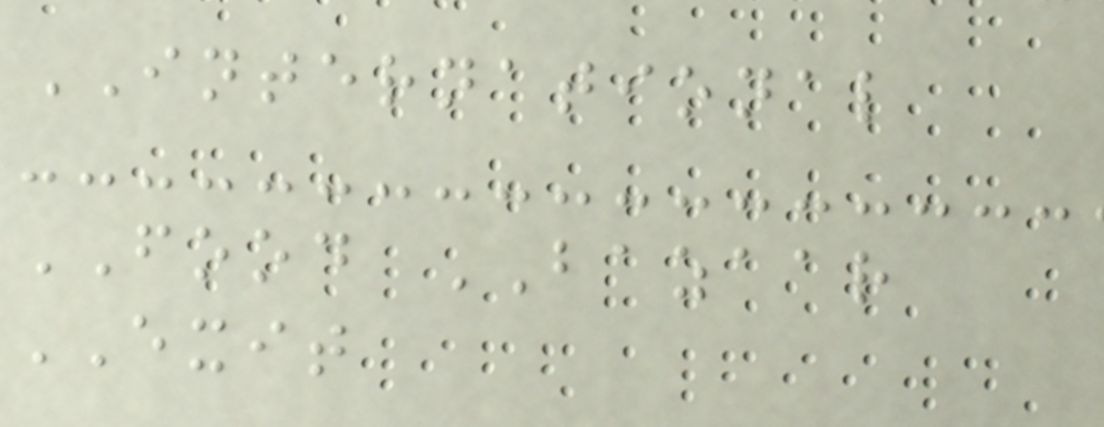INTERNATIONAL
FOOD BAZAAR
EXIT
